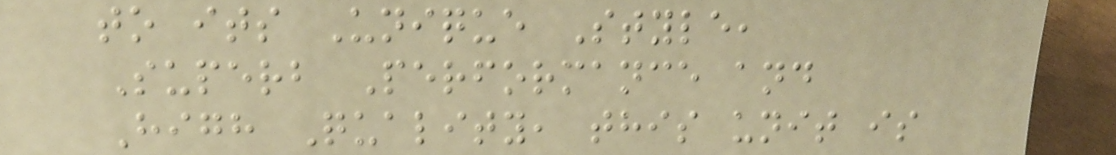to its Unique Style,
Superb Performance and
High Quality, this unit is
